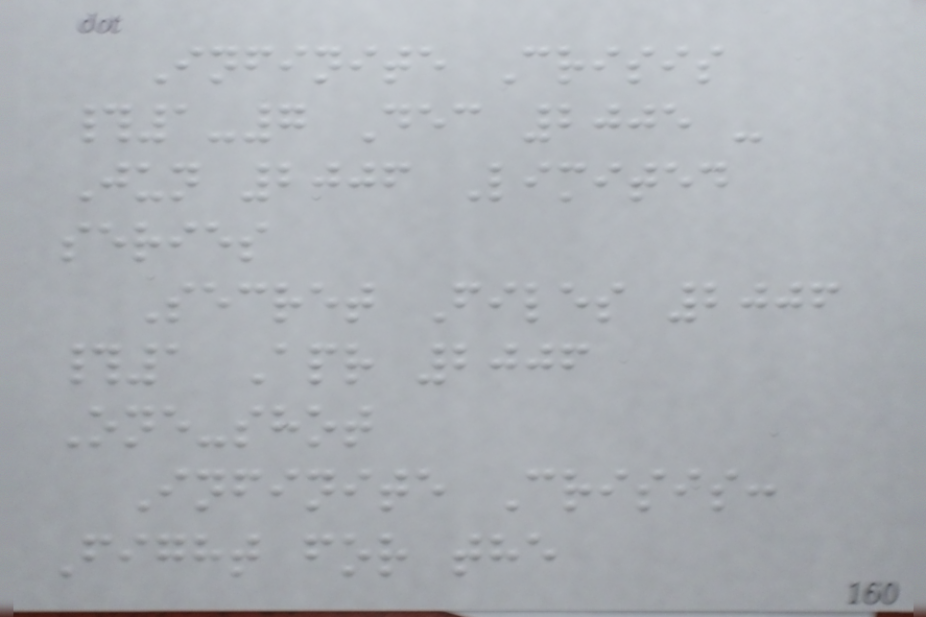Infinite Crisis
#1-7 Dec 2005 -
Jun 2006 Limited
series
Secret Files 2006
#1 Apr 2006
One-shot
Infinite Crisis:
Fight for the
